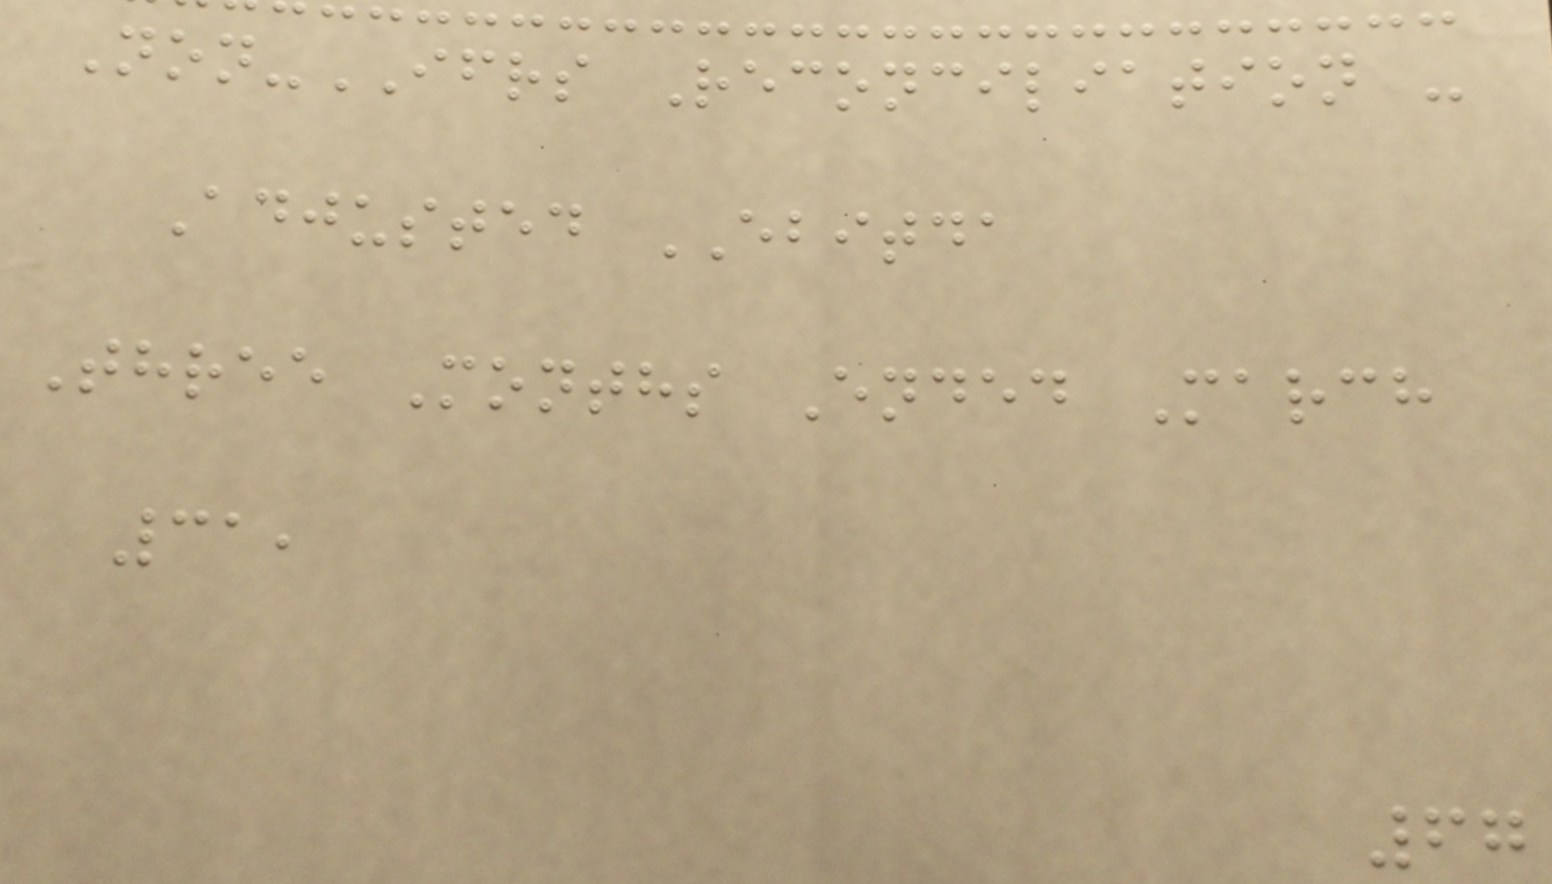Non-IFRS Reconciliation -
Adjusted EBITDA
Three Months Ended March
31,
67
